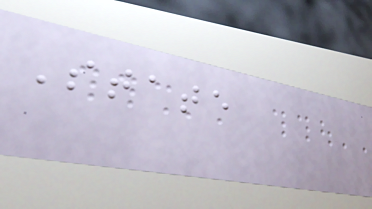State
